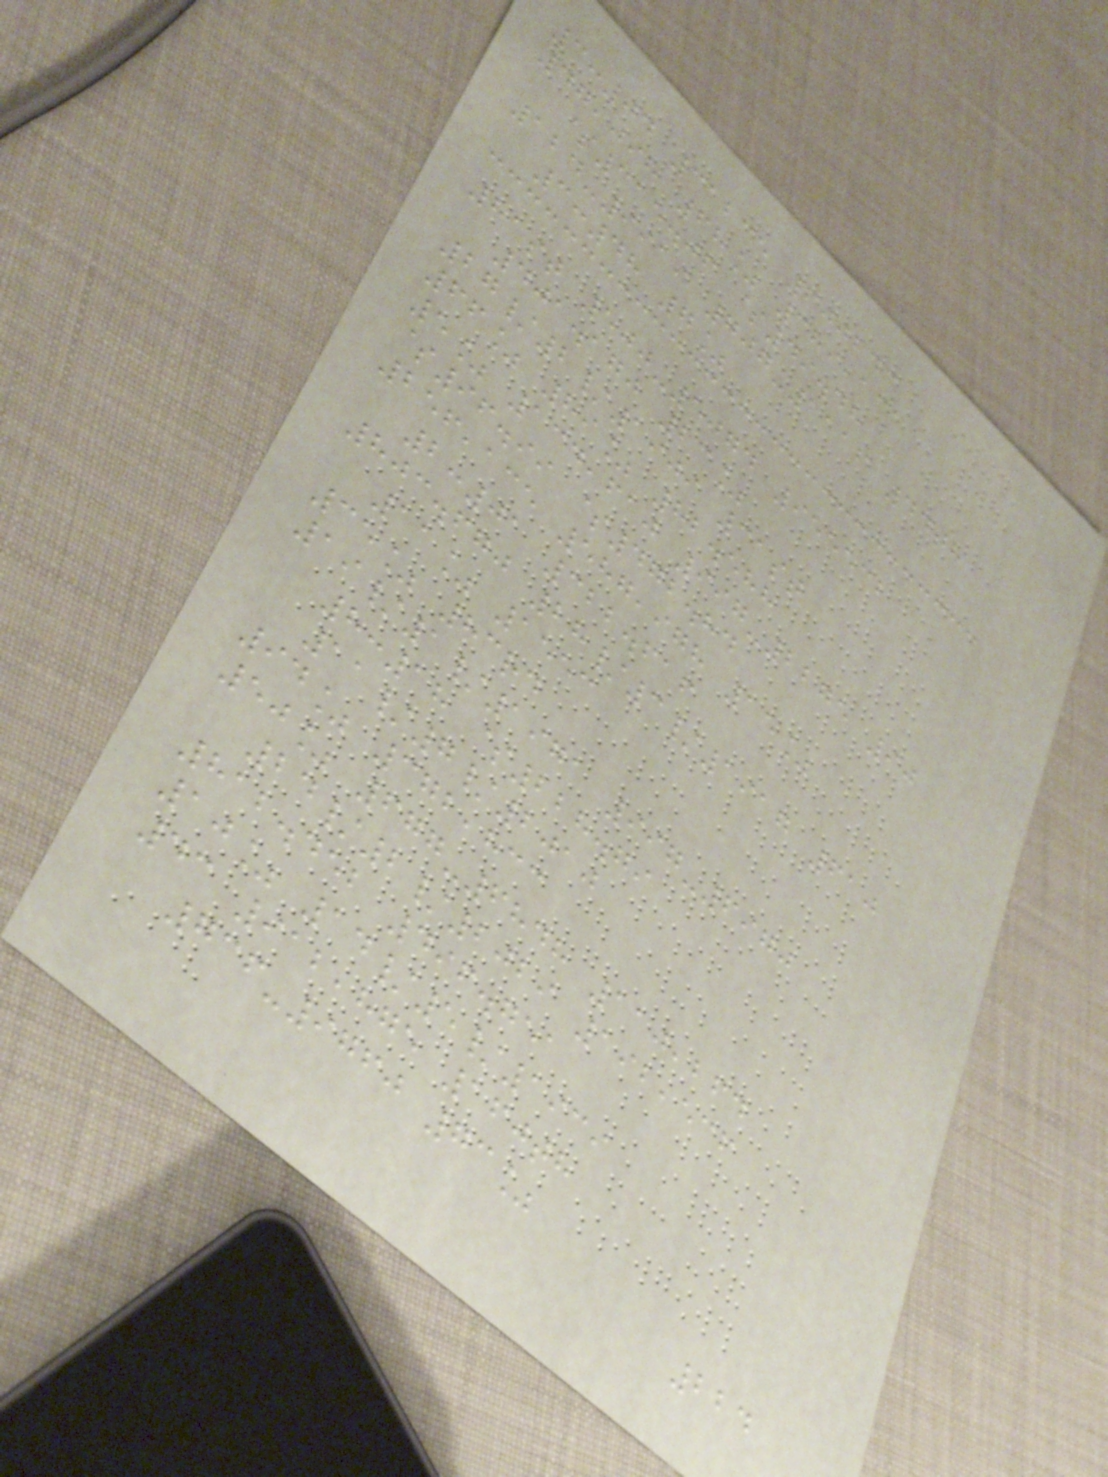3:04 31235 600243
47,098 68% 389,131
$315.06 $49.48
124-9919 707-1116 44th
3:48 7%
81st 500-5074 955532
401.170 23%
27/2/1909 31st
66% 89% 82.588
5% 134,610 997-2275 90
$96.99 $472.84
256,135 587,978 15%
2:01 322.616
803.670 28/3/1917 610
11% 1553
35% 83rd
19/1/1971 997-6970
8:18 $228.79
11/7/2010
94% 372,833
50% 677-6848 110,264
24/2/2029 192,536
812.452 496.751
10% 14/5/1939
43 912,875 160th
736-9760 73%
224
